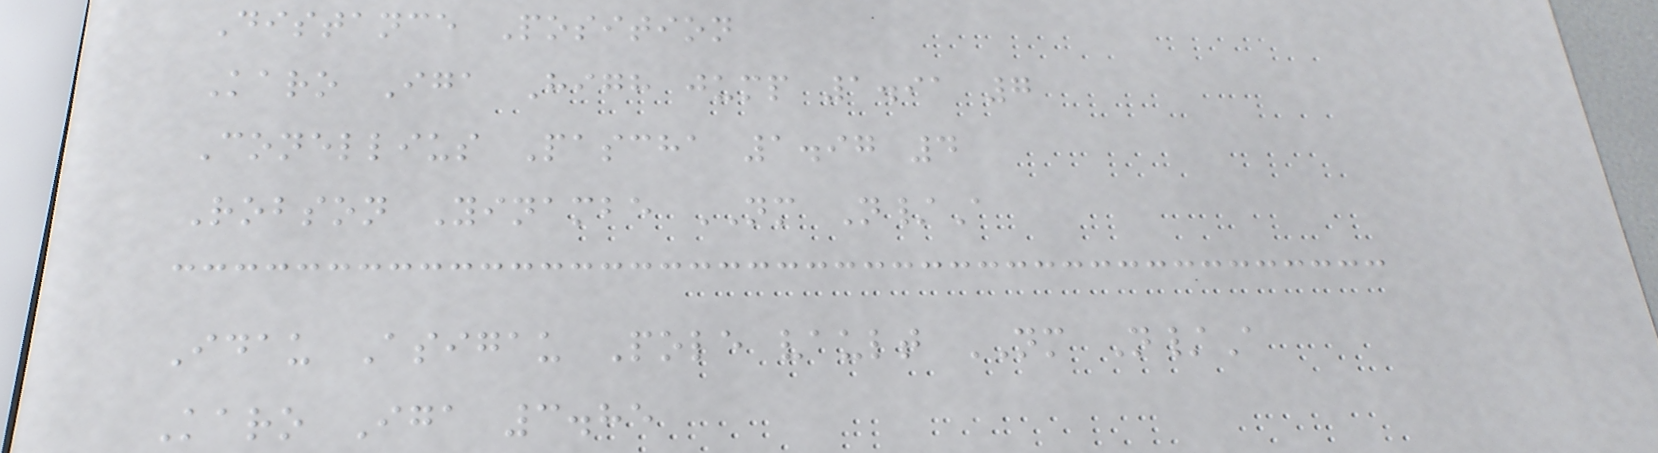Distance Position
Karo Iga High jump 1.91 7
Conellius Pascha 1.97 4
Robson Yinambe NM N/A
Idau Asigau Pole vault NM N/A
Karo Iga 3.85
